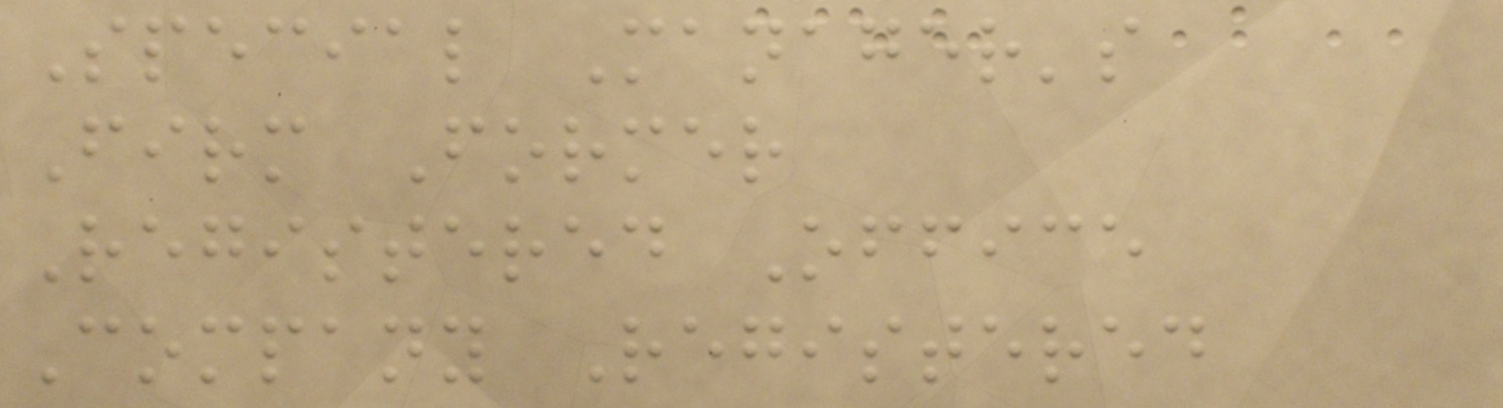Special Manager's
Firm Former
Registered Office
Company Registered
